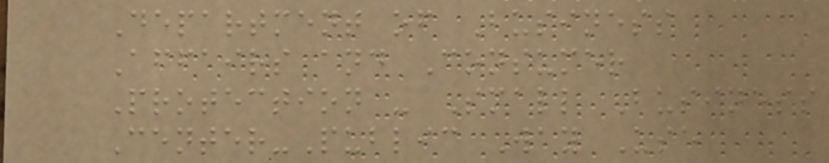Department of Business
Affairs and Consumer
Protection - Small Business
Center-Public Way Use
